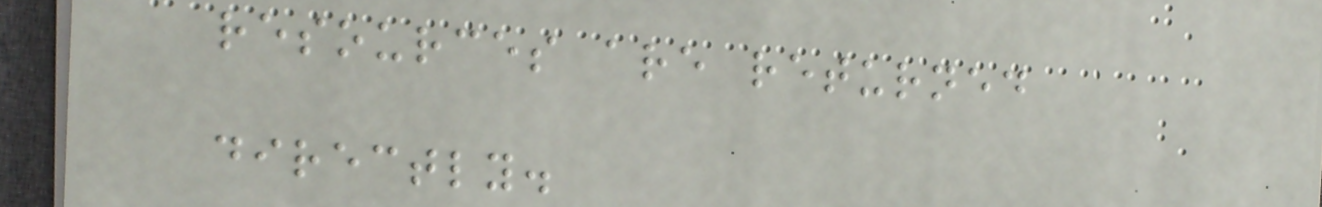resources are returned
directly.
